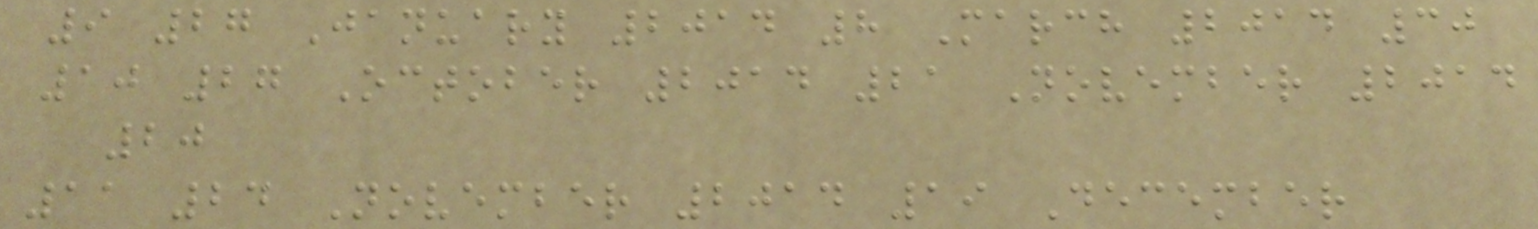9 27 January 2014 8 March 2014 30
10 27 October 2014 21 November 2014
20
11 24 November 2014 19 December
